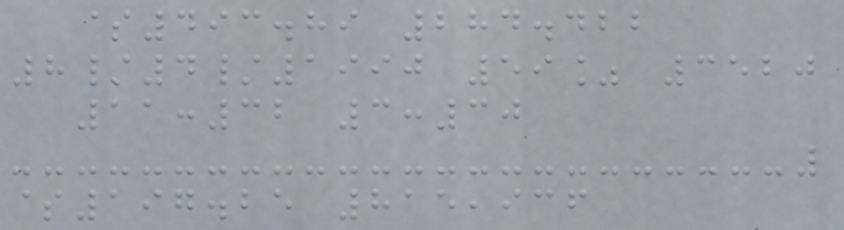$493.89 284.422
8/4/1990 59% 3520
11:32 3:30
$197.25 815,936
